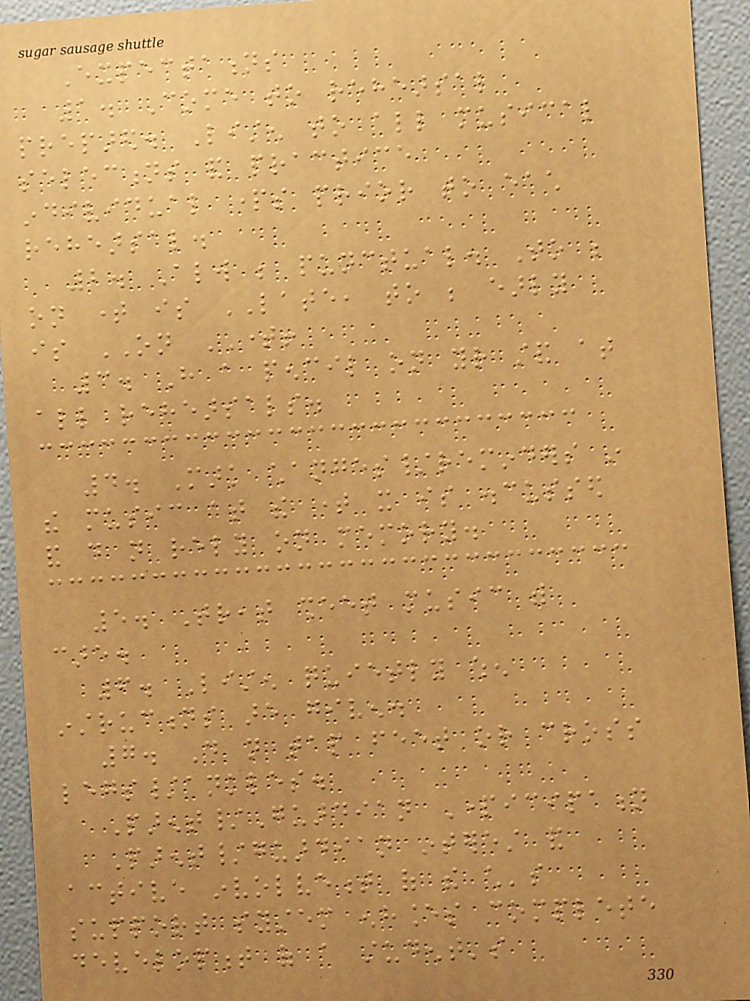Expectations
1. Come to rehearsal
prepared. Listen to all musical
selections and practice
individual parts prior to each
rehearsal.
2. Always be punctual. To be
on time is LATE, to be early
is ON TIME!
3. Have a pencil on your stand at
all rehearsals.
4. Mark changes/reminders in
the music at the time it is discussed
and do not rely on memory.
5. Treat sheet music with
care.
6. Listen quietly when
instructions are given.
7. Do not tap feet or cross
legs/ankles.
Parent/Guardian Participation
Parent/guardian interest and
active involvement of the child's
support system enhances complete
development of a student's
